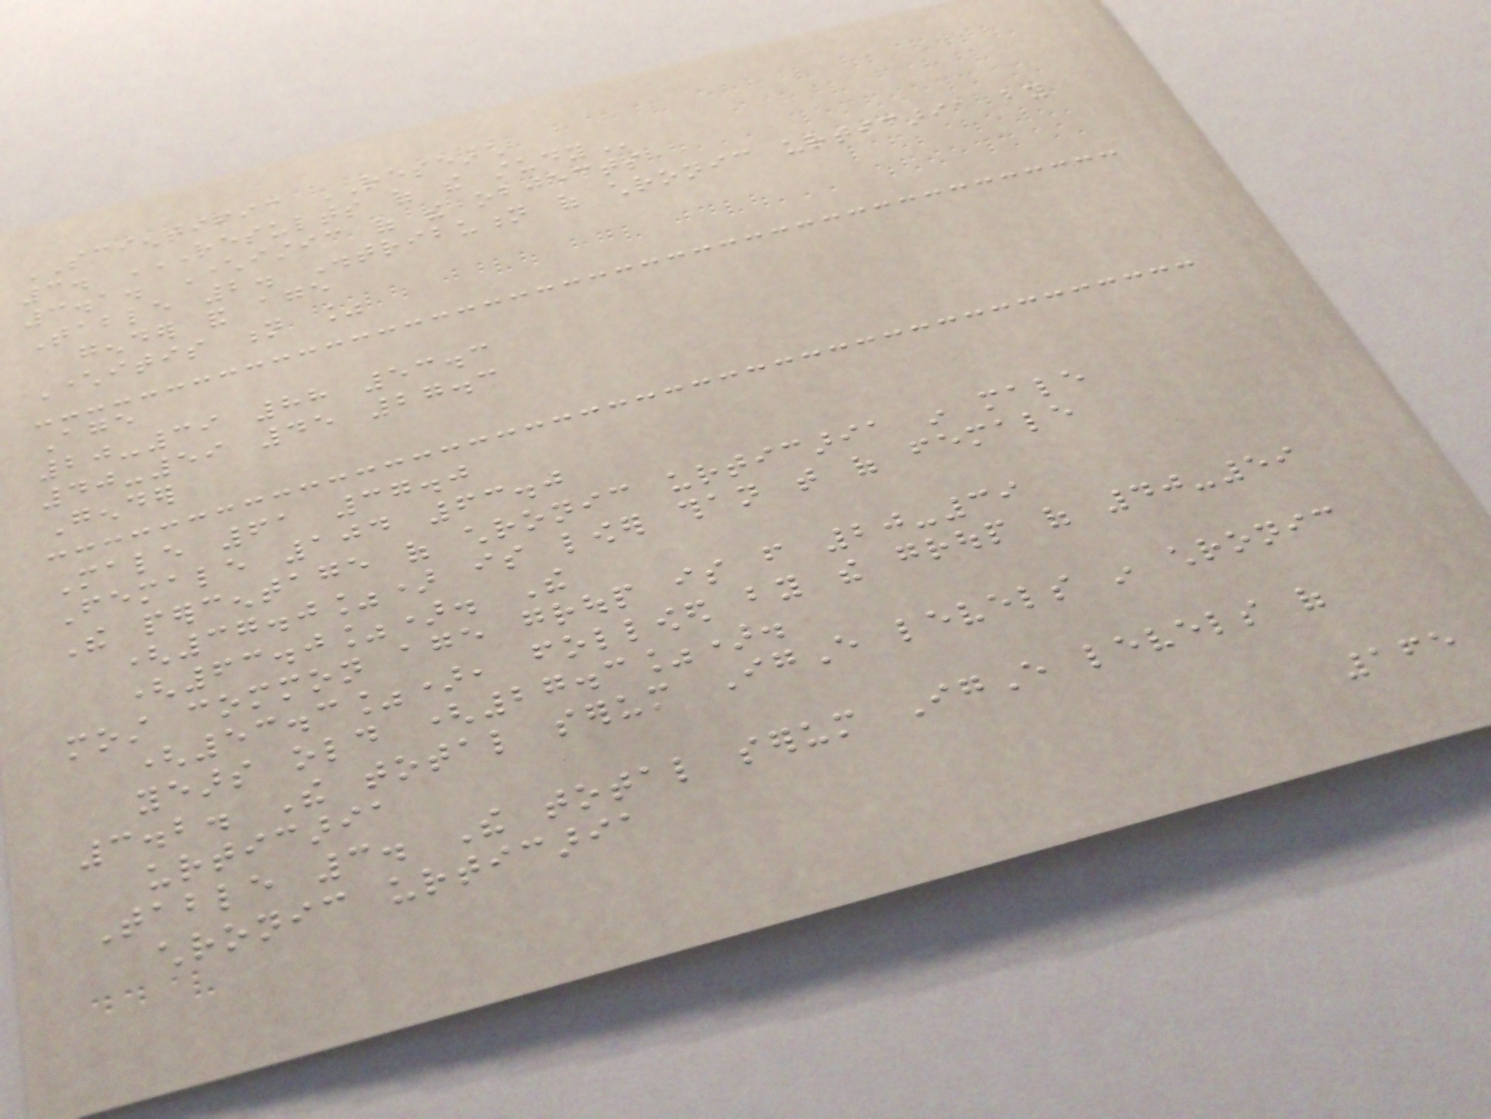SCIENTIFIC RESEARCH
3. RESULTS OF THE STUDY
3.1. Characteristic of the objects
Table 2. Distribution of chronic urticaria by
gender and age
Characteritis n %
Age
20-39 88 53.3
40-59 45 27.3
Gender
Male 61 37.0
Female 104 63.0
The percentage of chronic urticaria in male
(37.0%) is lower than that of female
(63.0%). The
most common age group is from 20-39
(53.3%), followed by the group of 40-59
years old (27.3%).
3.2. The total serum IgE levels in chronic
urticaria
Table 3. The total serum IgE levels of
chronic urticaria
165
